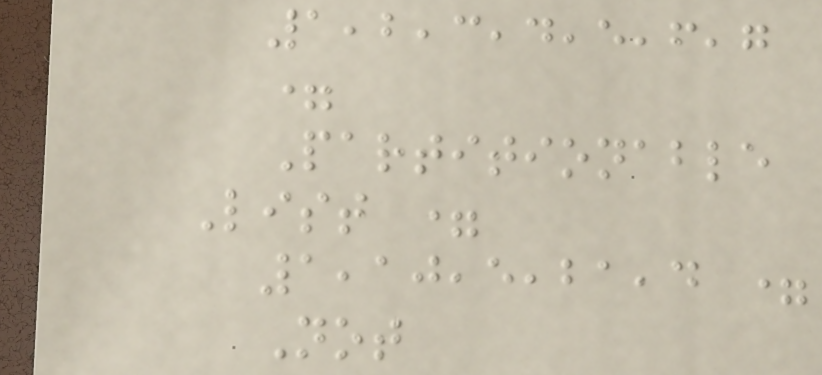1,2,3,4,5,6,7
=
Partitionable
List =
1,10,5,21,4 =
Not
